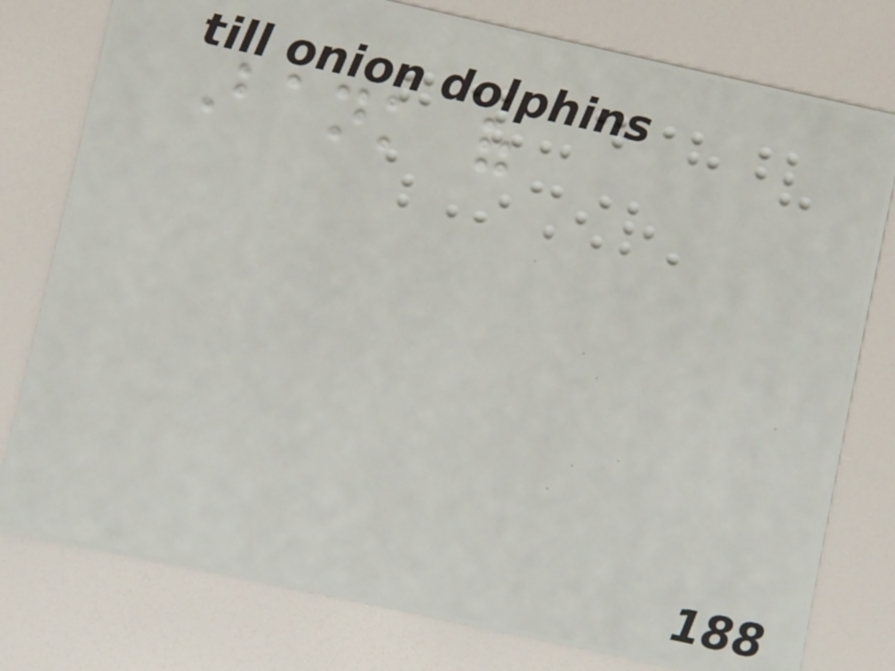Bank of
